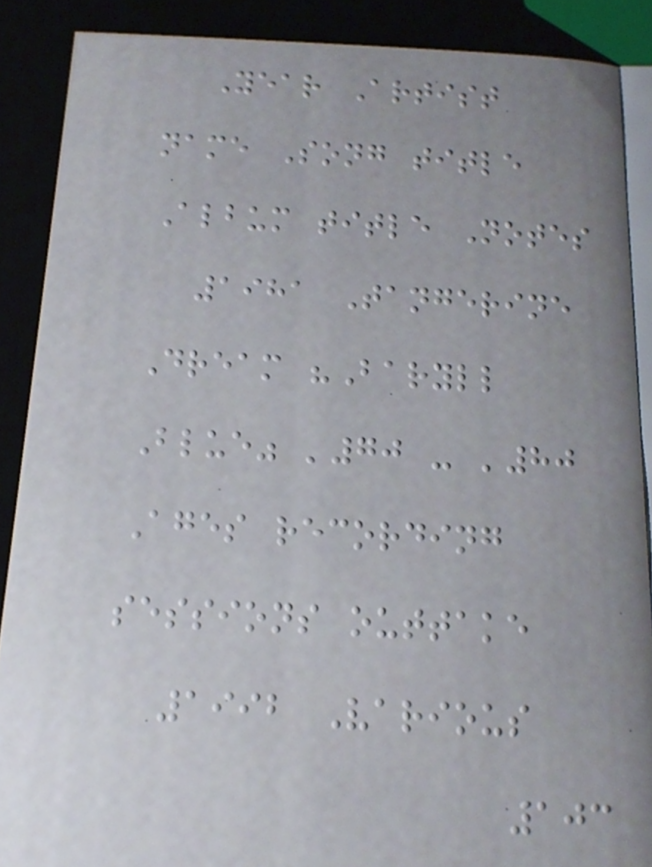Year Artist
name Song title
Album title Notes
1981 Tangerine
Dream "Baryll
Blue" '70 - '80
Ages recording
sessions outtake
1992 Various
103
